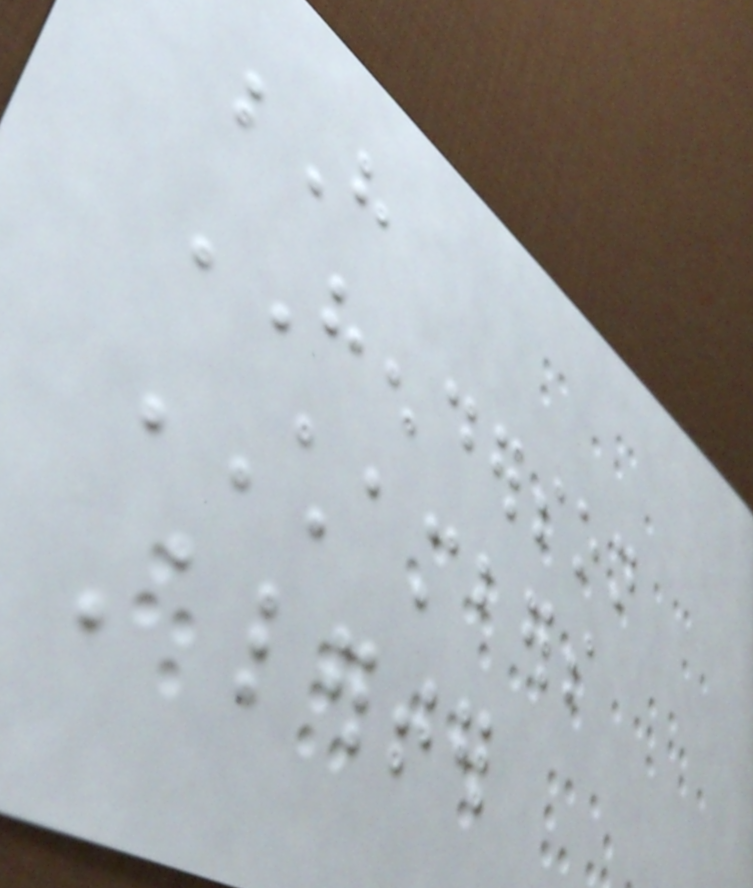H
HENDERSON
CHAMBERS
Alerter
